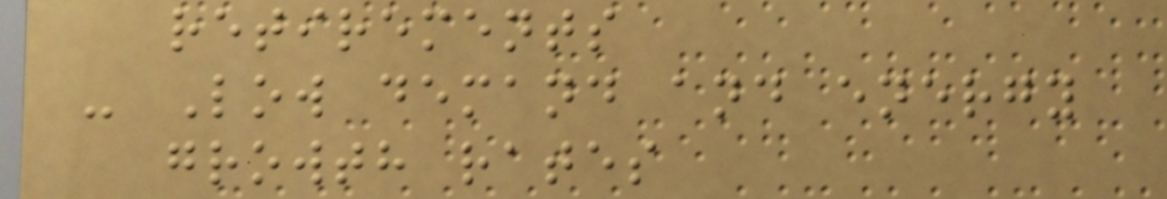retirements
- Low demand and energy
growth rates
